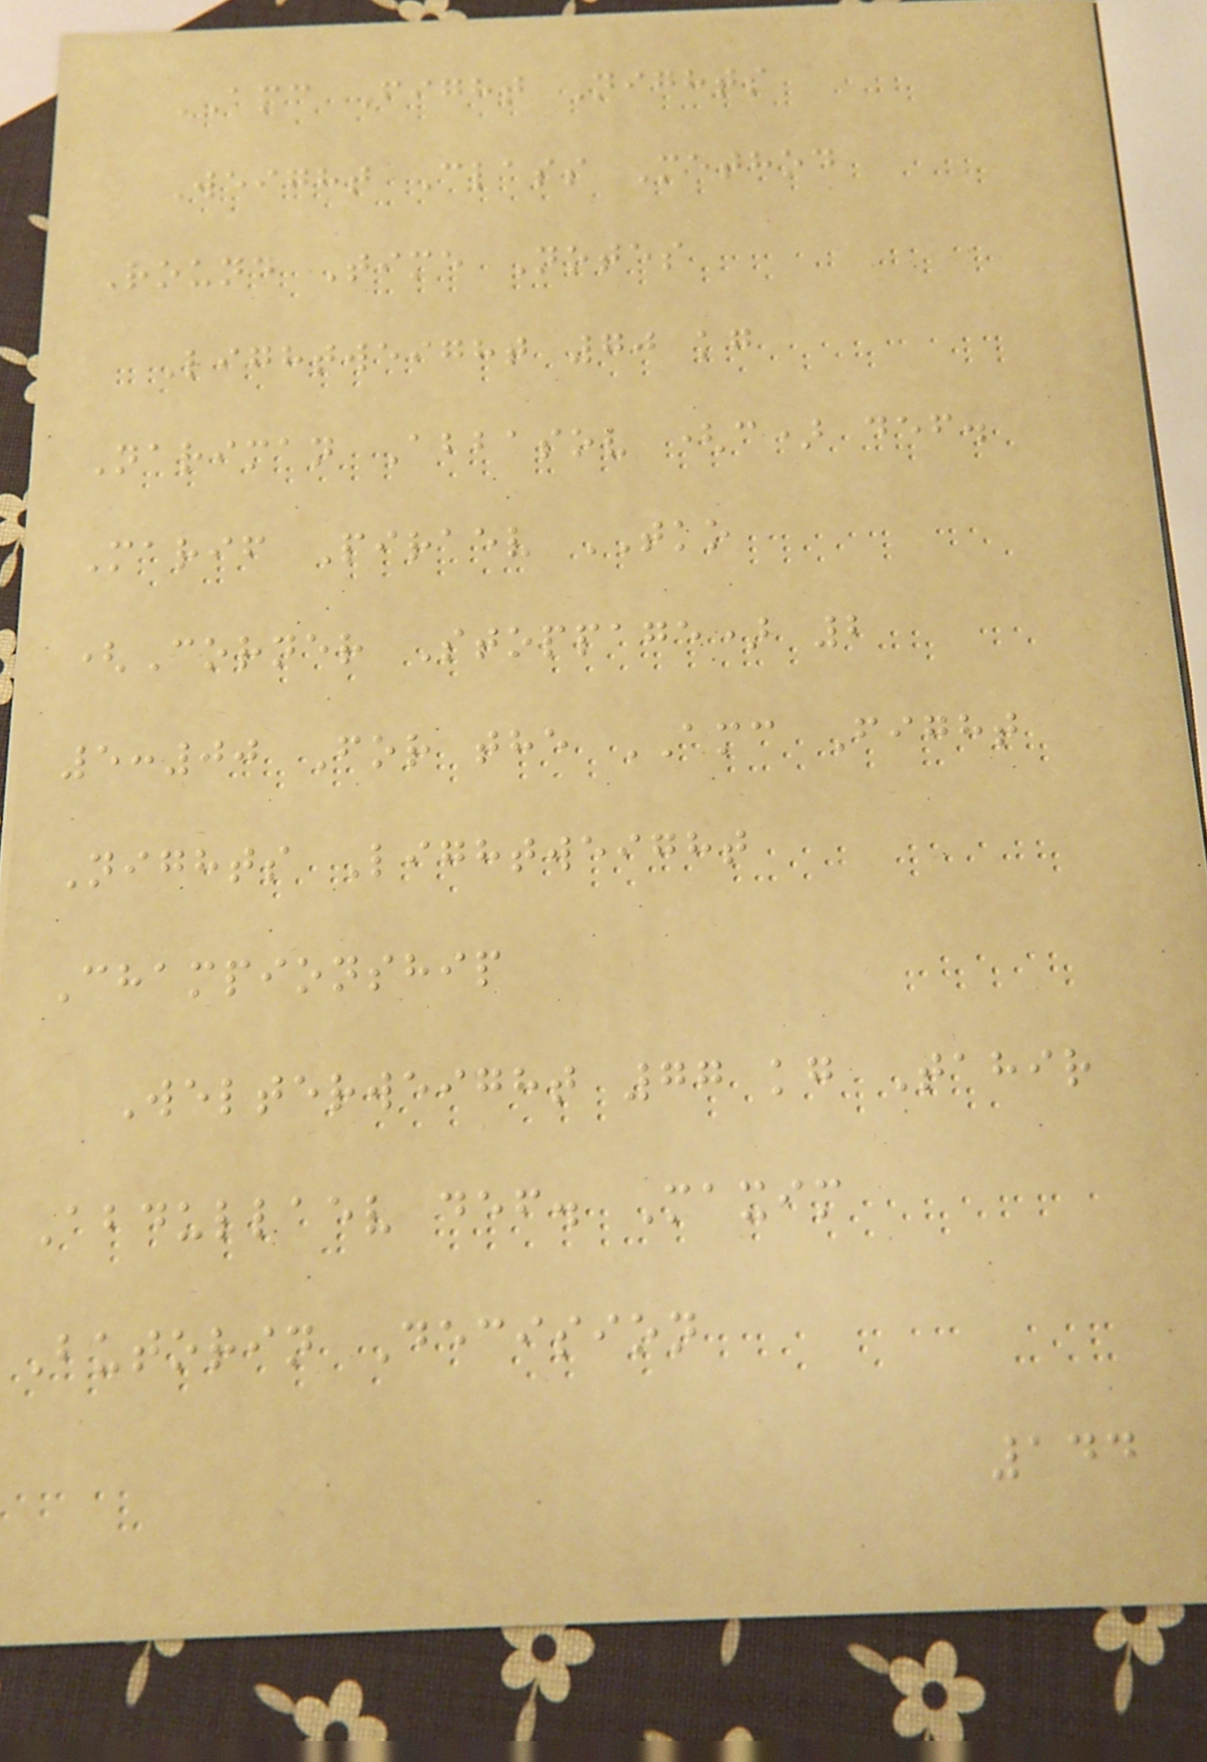AMC Fight Nights
Weight Class Method
Round Time Notes
Lightweight 70 kg
Nariman Abbasov (c) def.
Marif Piraev TKO
(Corner Stoppage) 2
5:00 For the AMC Fight
Nights Lightweight
Championship
Welterweight 77 kg Tahir
Abdullaev def. Maxim
Butorin Decision
144
